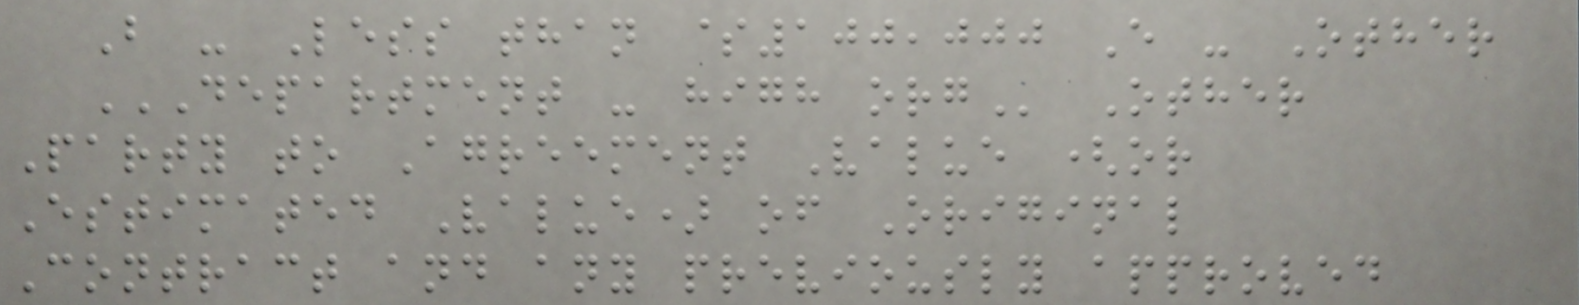B - Less than $100,000 E - Other
DEPARTMENT - HIGH ORG Other
Party to Agreement Value (or
Estimated Value) of Original
Contract and any previously approved
